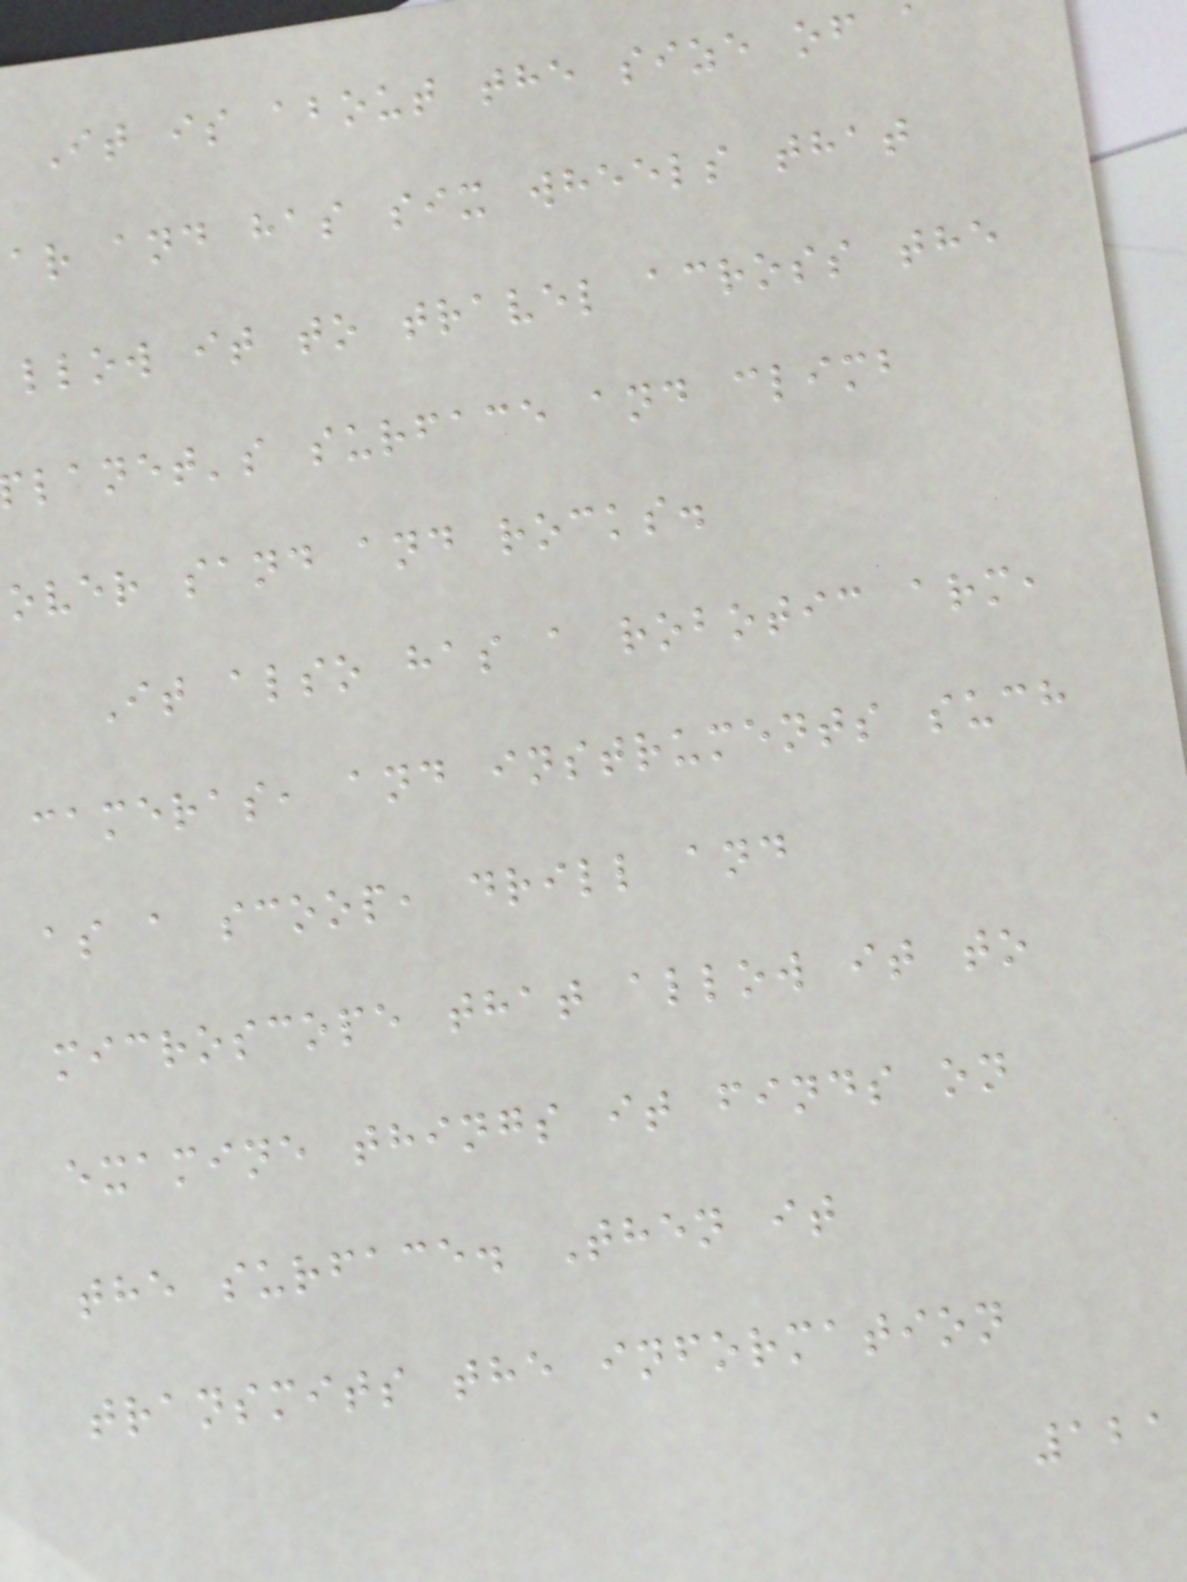It is about the size of a
ar and has six wheels that
llow it to travel across the
lanet's surface and climb
over sand and rocks.
It also has a robotic arm,
cameras, and instruments such
as a scoop, drill and
microscope that allow it to
examine things it finds on
the surface. Then it
transmits the information
121
